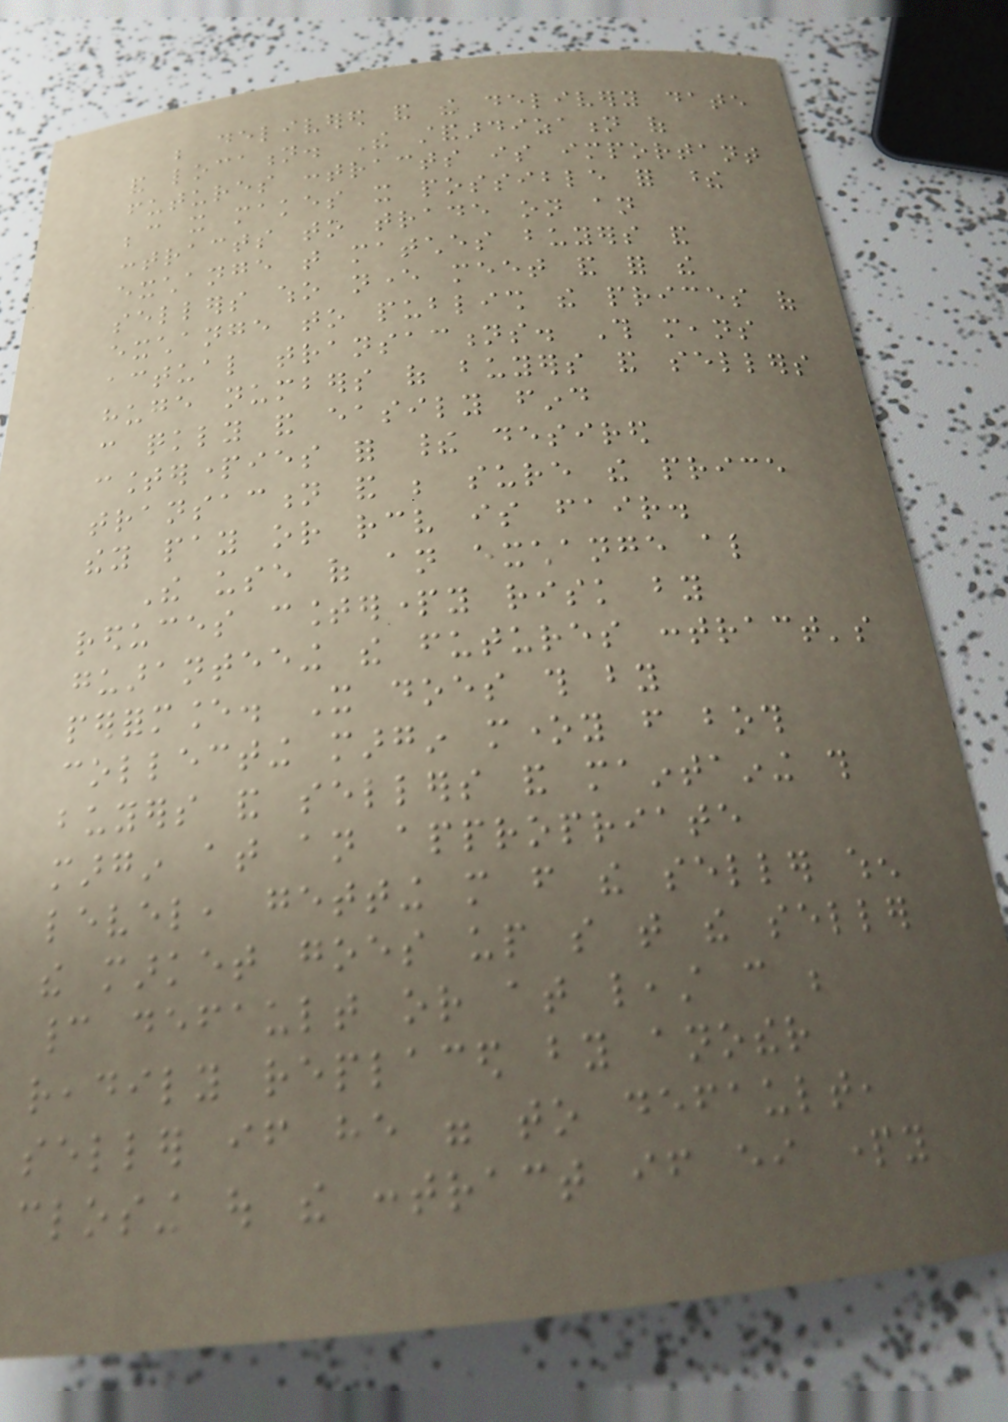be delivered and the delivery date
and location. The standardization of
futures contracts is important
because it makes it possible for these
contracts to trade on an
exchange that matches buyers and
sellers who never meet and for the
exchange to publish the prices of
actual transactions. This means
huge numbers of buyers and sellers
can quickly and easily find
counterparties for their desired
transaction and be sure the price
they pay or receive is fair.
The use of an exchange also
reduces counterparty risk by
guaranteeing the futures contract's
performance. It does this by
collecting margin money from both
buyers and sellers and maintaining this
margin at an appropriate
level, getting more from the seller when
the market goes up so that the seller
cannot default or at least can be
readily replaced by another
seller if he were to default,
closing out the contract if either party
